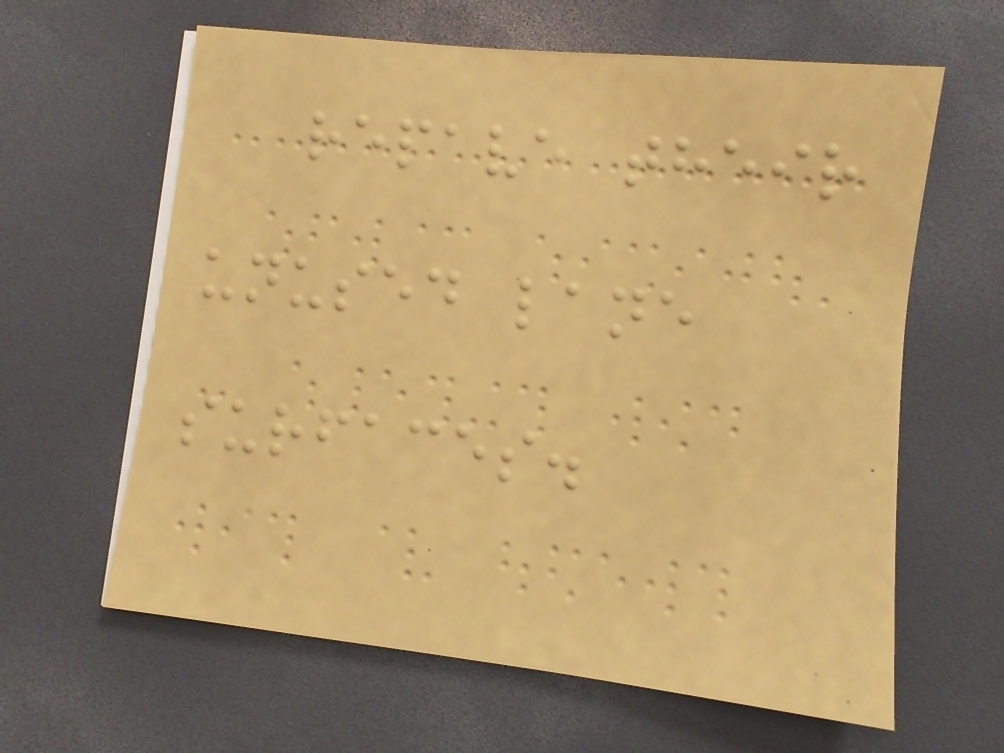repave their
unused lane
surfaces.
